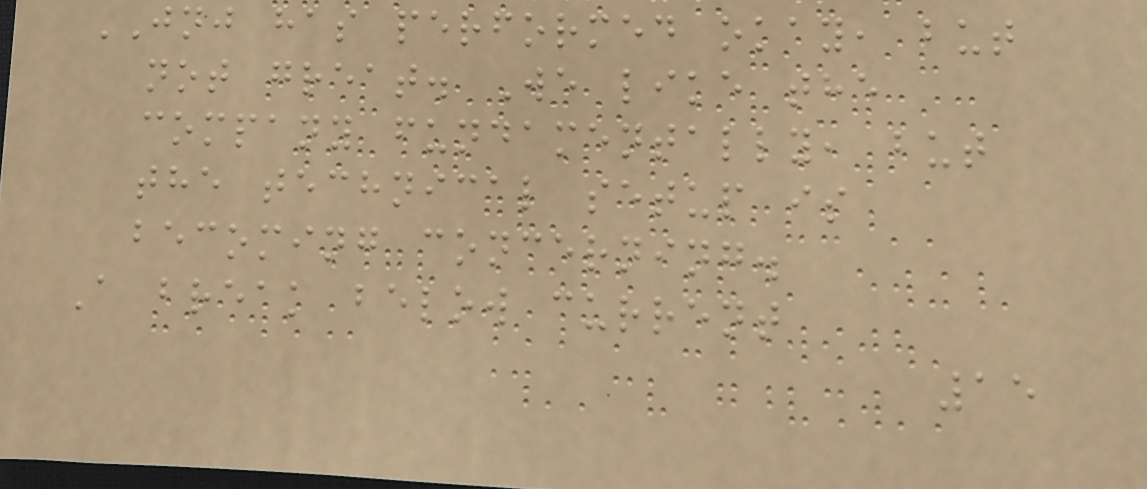JNJ has performed okay, but
not great. We like the
company fundamentally, but
the technical setup is
becoming concerning.
A break below current
15
